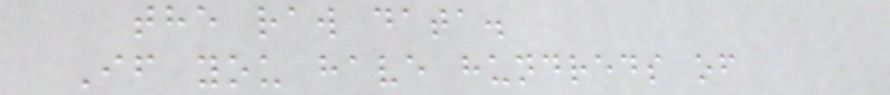the raw data.
If you have hundreds of
